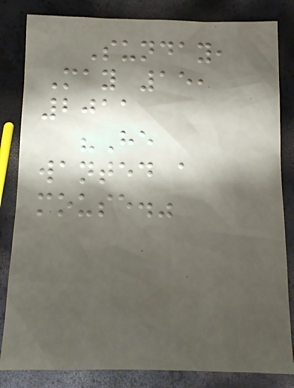Sunday,
May 15,
2011
"He
wanted a
mouse."
